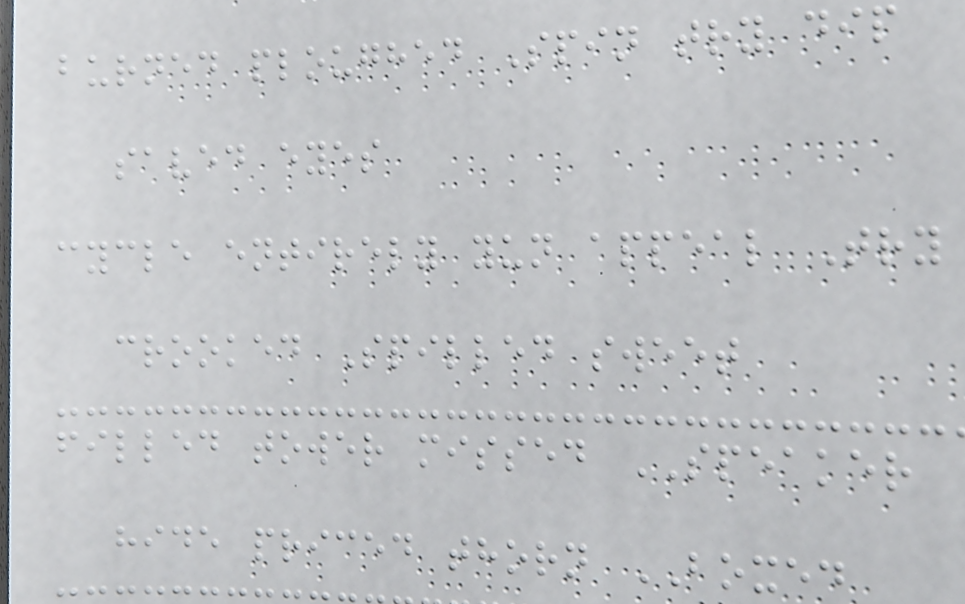burned ploughed Spin try dip
saved eyes
cycle entirely yun appeal Try
crooked Spilled sweet
filled tower missed SPEAKER
hide priced thorn BOXED
